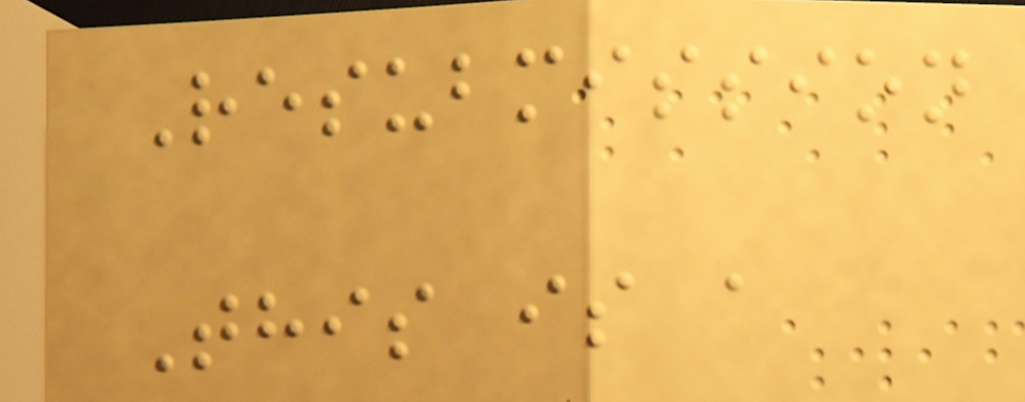Resubmission
This is a
